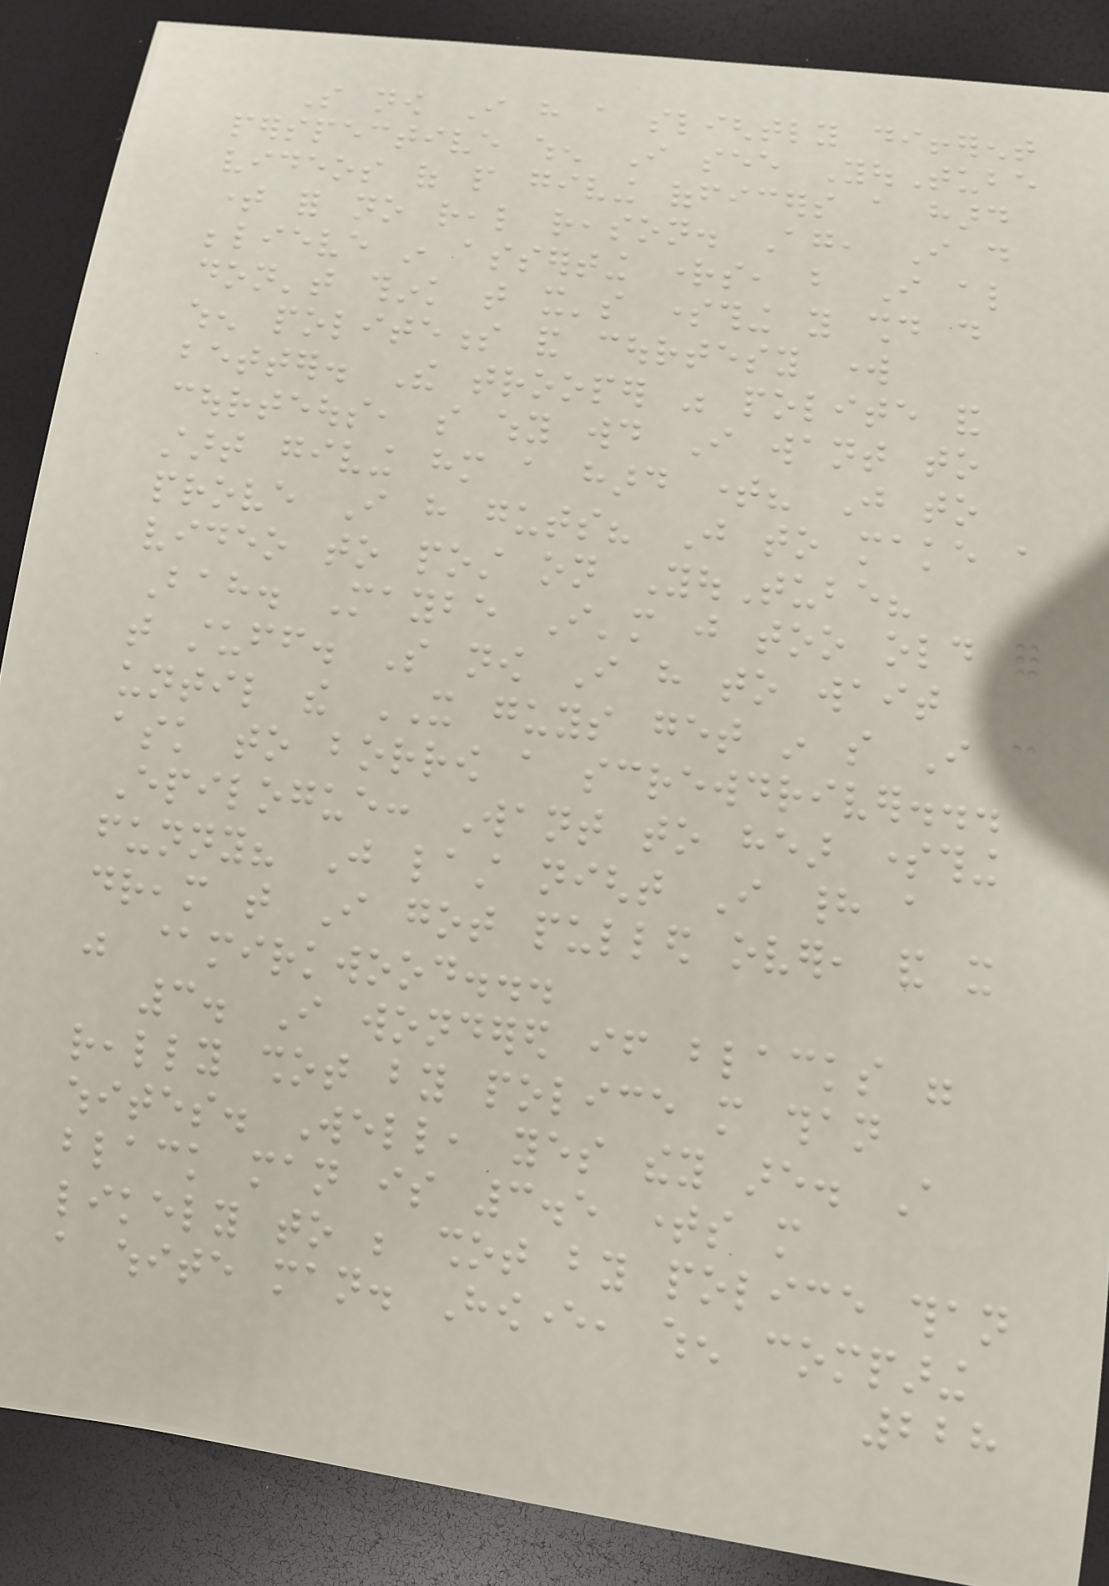So now I have a slightly different
perspective when I see YouTube
videos of people giving officers a hard
time for no real reason. Again, I do
believe in asserting rights, but I also
don't think that it's something you should do
when politeness and courtesy work
better. The trooper was polite and
courteous, so why would I want to
start giving him a hard time? Just to
prove I have guts? Just to make a
video to post on YouTube?
Bah. Maybe I'm just too old for
that stuff. So now I have to wait
until the IT guys get in so I can
ask to borrow a screwdriver...
Epilogue: Want to hear something
funny? Just last night I had a
dream that I got pulled over, and it
was @mirkwood...
3. I wondered if blacks were
really shot by police more than
whites. Well, yes they are. A
black man is 3.5 times more
likely to be shot by police than
a white man. However, when comparing
228
